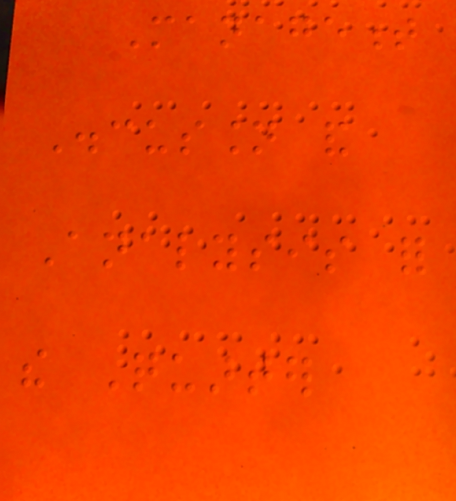Management
Discussion and
Analysis for
the Quarter
